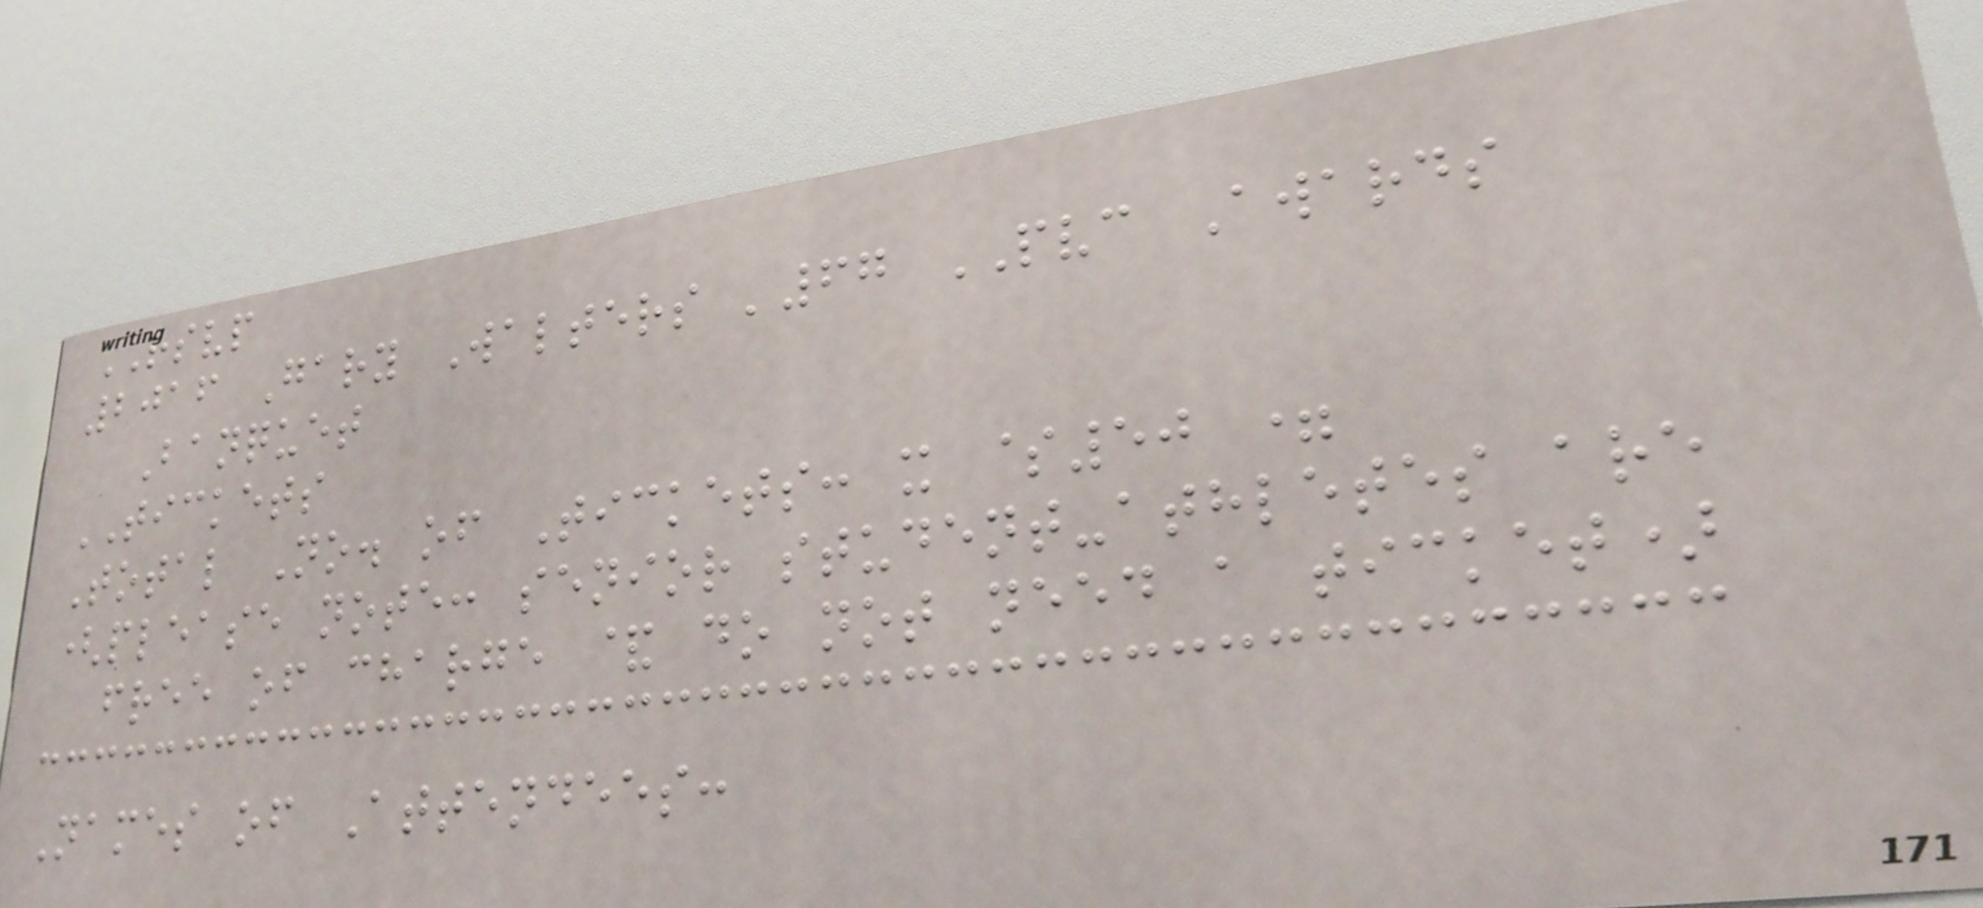RSVP
2016 Gary Walters '67 PVC Awards
Banquet
TICKETS
Total No. of Tickets: x $50 =
(please note: senior student-athletes are
free of charge & do not need a ticket)
Names of Attendees:
